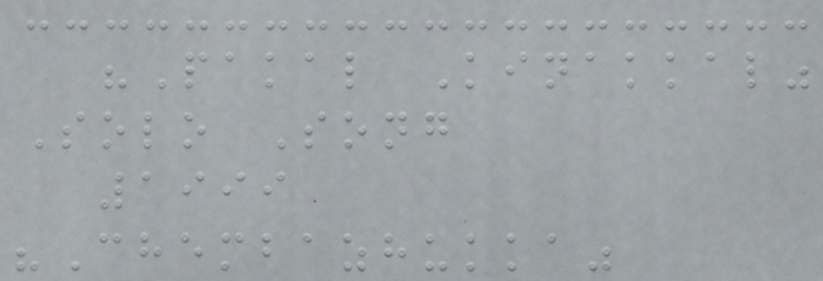"Pakal Kinakkal"
Solo Song
1999
"Chembazhukka"
